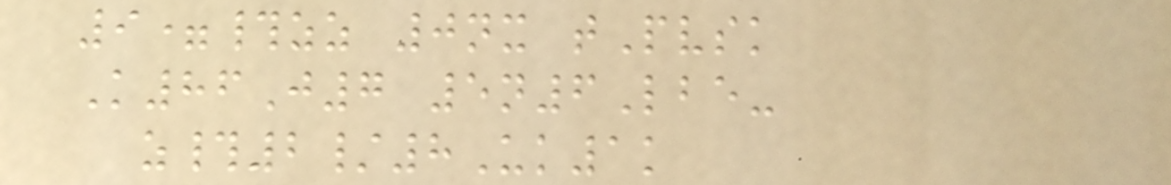9=#zz 0nx tPvsk
K86J7 5n6Lbe-
z#2/8Uk1k
